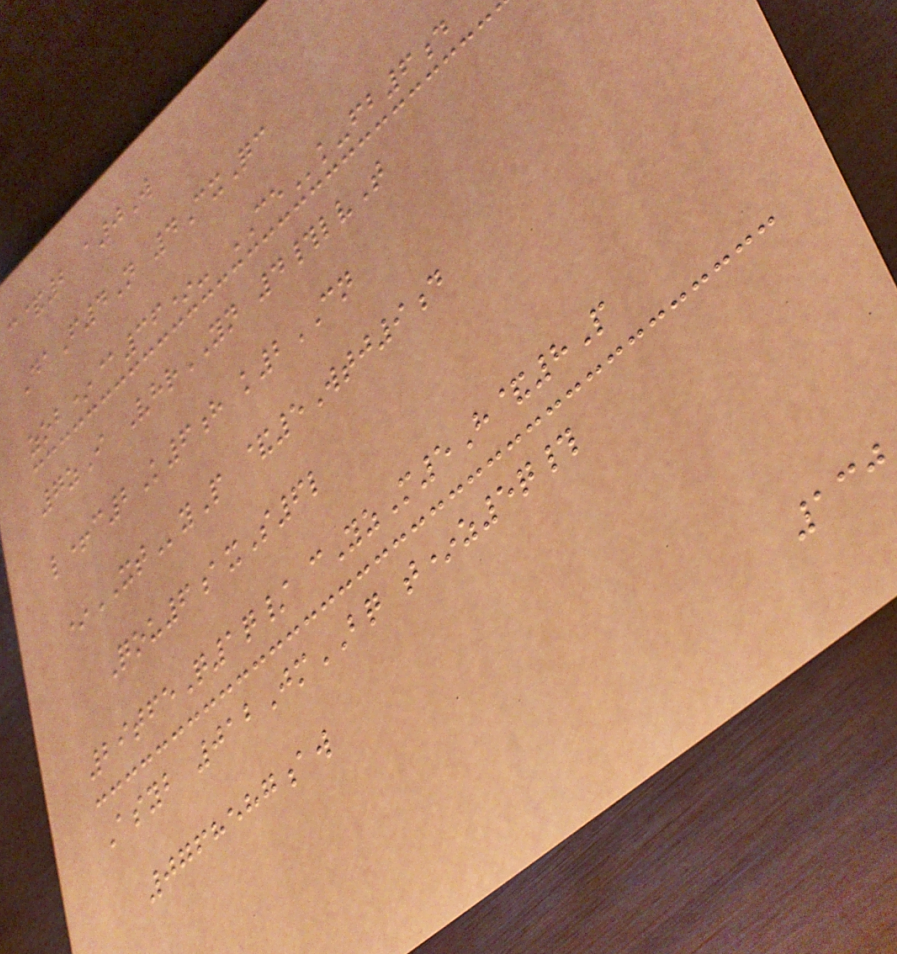c&2 a0W
DaF4N 4CxQc
zob*@36*- CEk-fb6d
7zI VhrYN 4#lvT
l+c2K6h k2CN
*XTyP &5Wtj9d
Qou6axS6l
29tfeQ1q/ cYzM5H&8P
Asyb 012JmBQ t*z5q#
0768587aw
130
